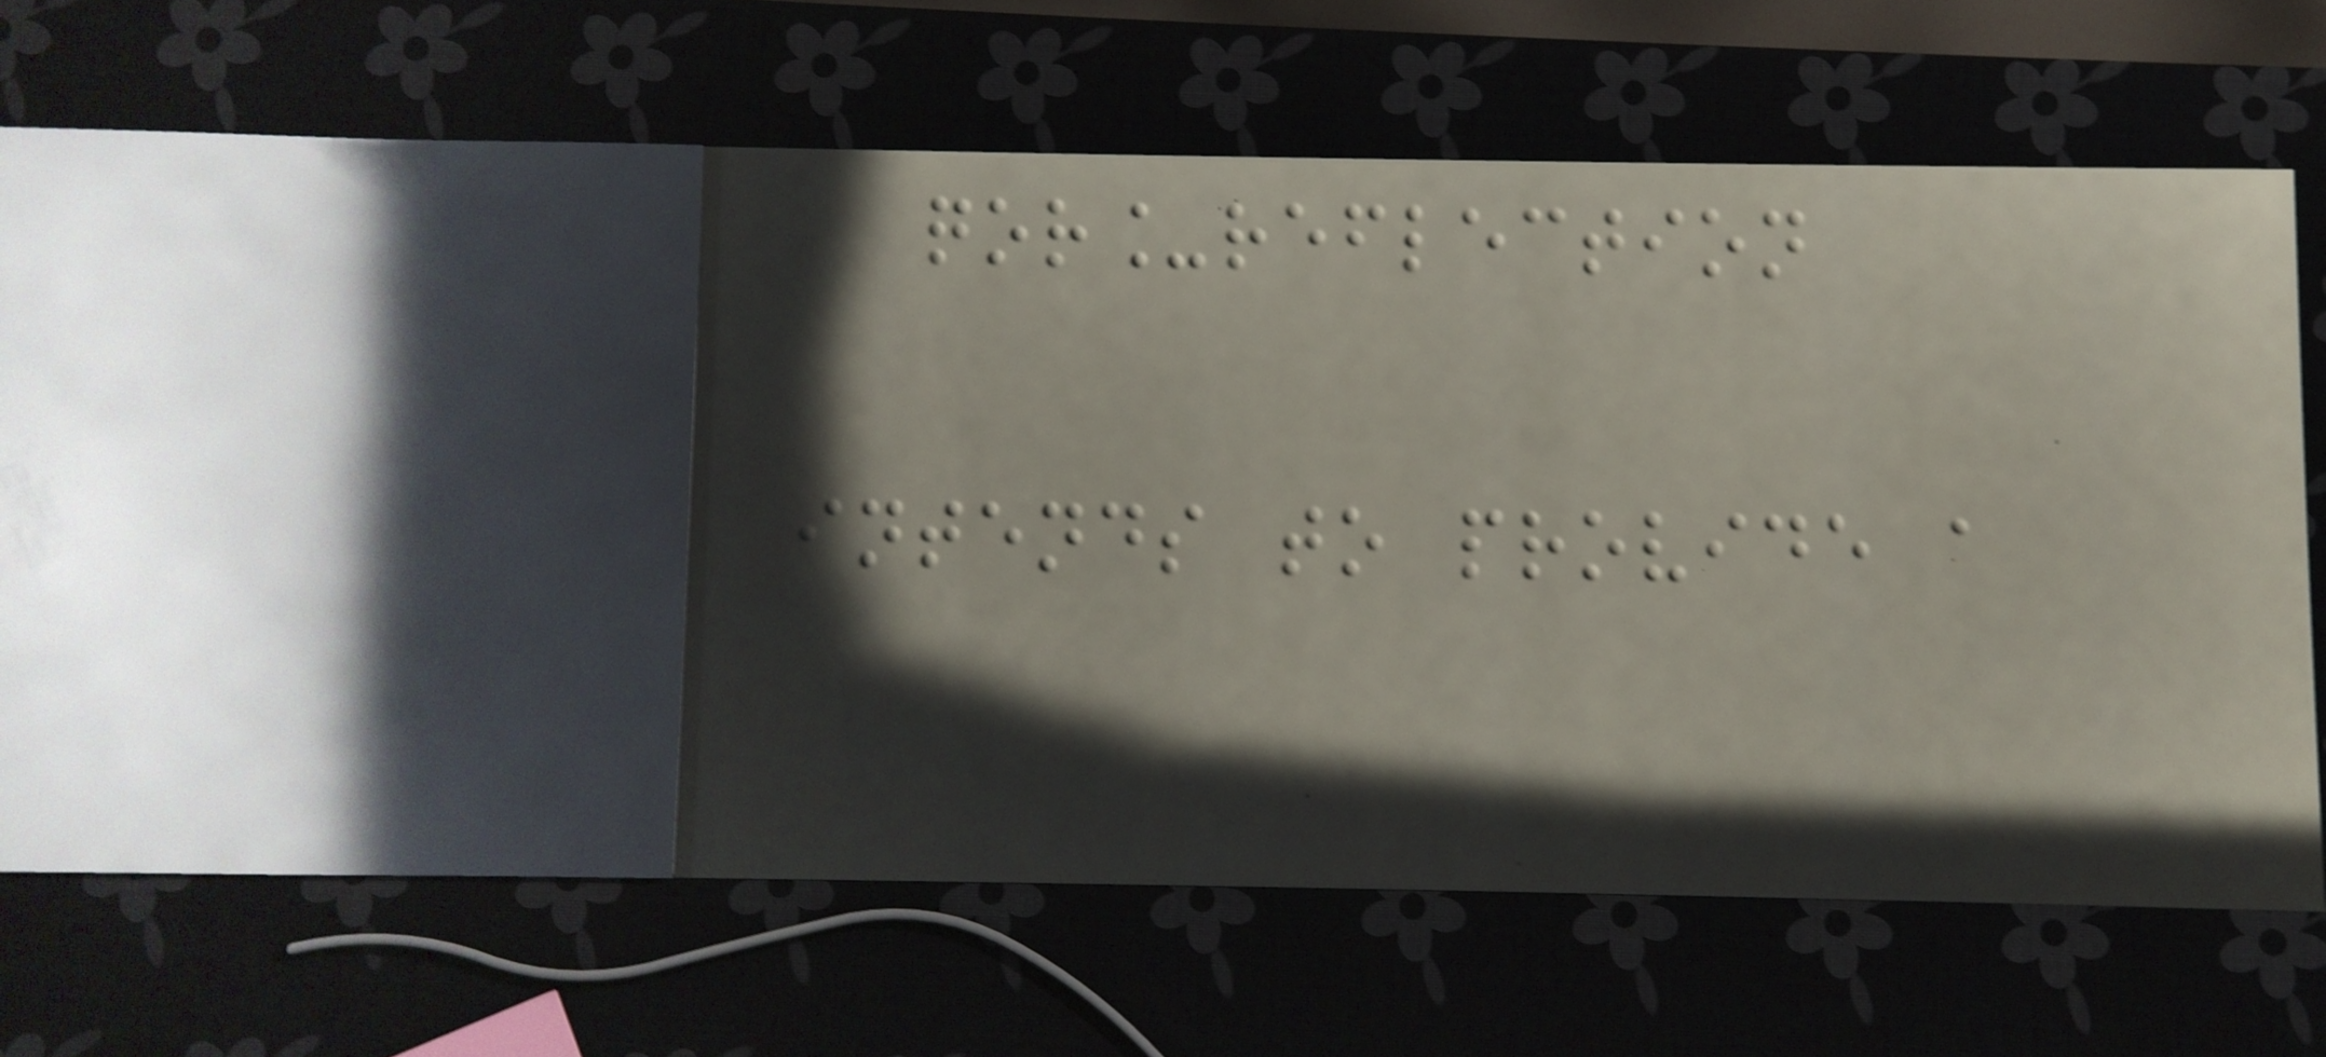qor_reflection
intends to provide a
